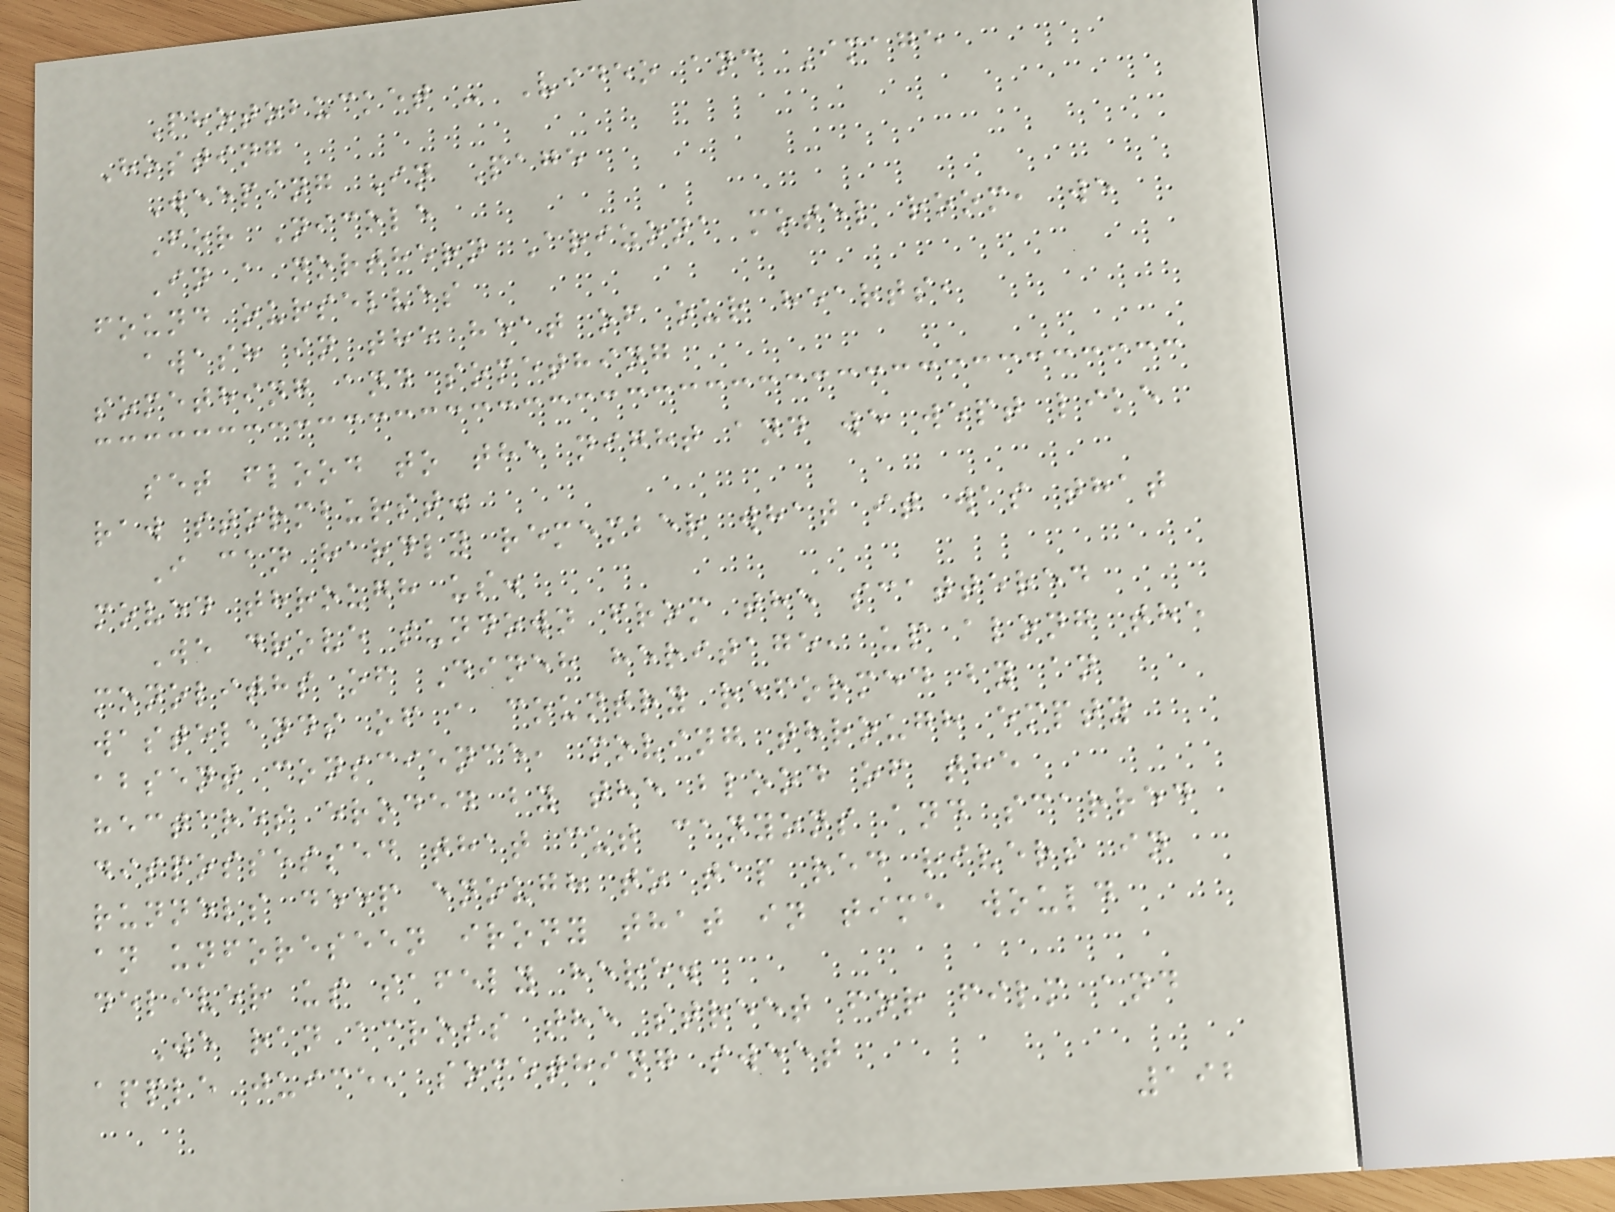Photobucket - Video and Image
Hosting
Weeping In Page
For Nicole
In a northern Arizona motel room, we
found ourselves
awash in the heat of our hearts,
something and something
set flood to the night and we wept like
raw stormburst.
I can hardly remember what it was that
moved through us.
We drove sundown from the scattered
monoliths of Dineh heritage, up along the
wastelands of a country reformed by an
absent conscience, moving through empty
hectares eroded by the blood of the
dispossessed that cut canyons and scarred
runnels deep enough to tap red rivers in
an unforeseen irony that in time would
deliver us safely here.
We ran across the street for film and
apple juice, something sweet
192
